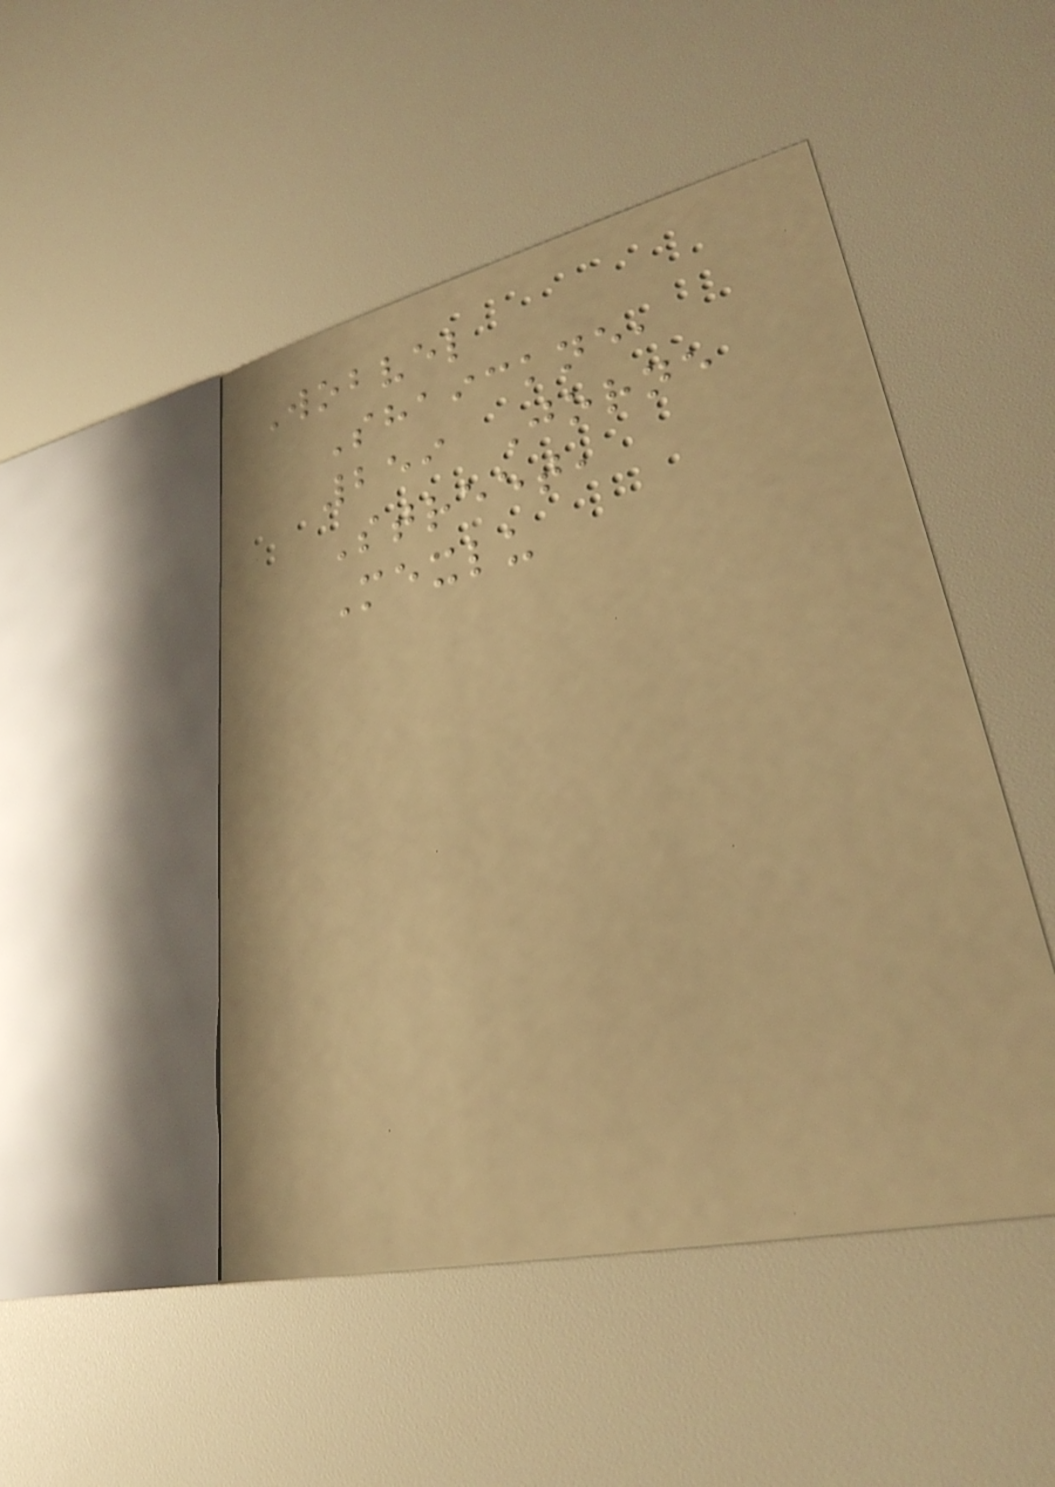Wobvel
Shaickne,
259 Jorne
Street,
Mexlu
